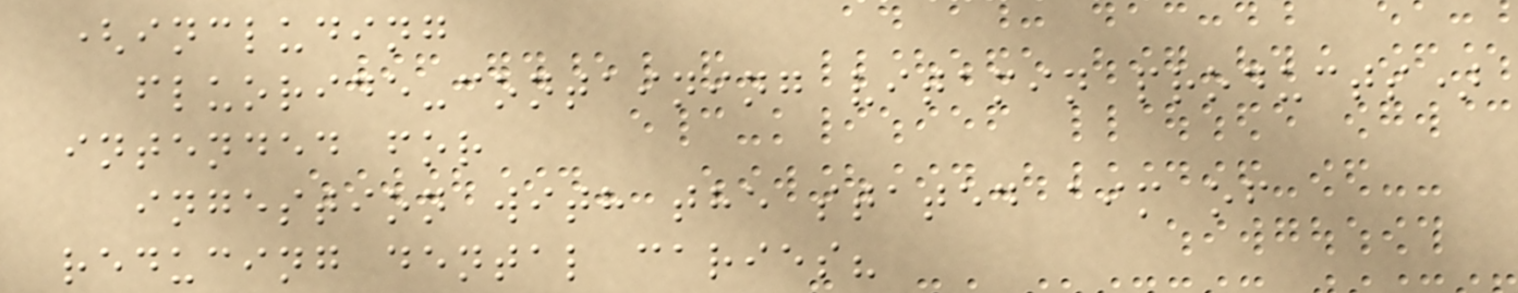(including
fluoride-containing vitamin products)
intended for
ingestion with the stated aim of
reducing dental caries?
